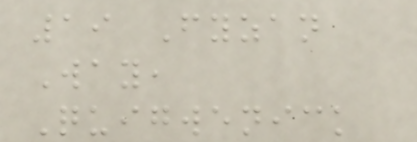19 Fyzan
Way,
Quigwenick
